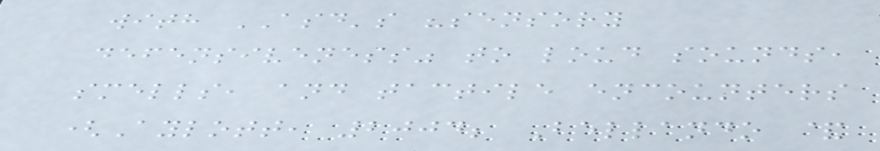with ASD's "sensory
defensiveness" to loud sounds,
smells, and tactile encounters
(Aylott, 2004; Bellando &
